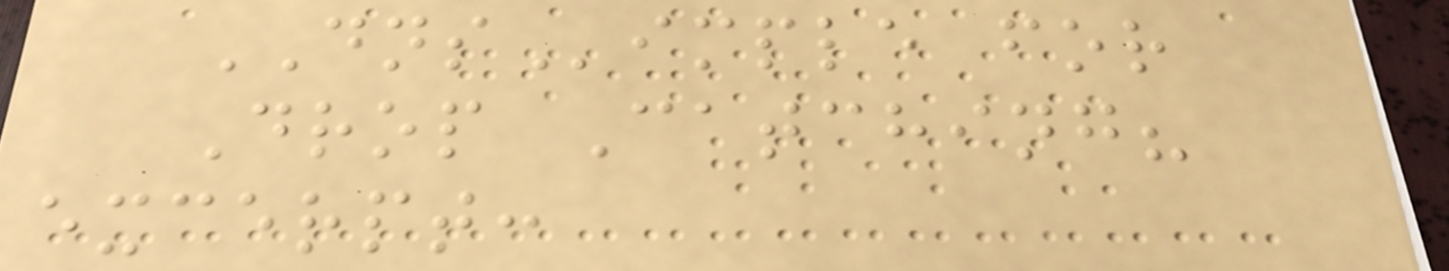DNSimple for
Drop Catching?
excerpt:
